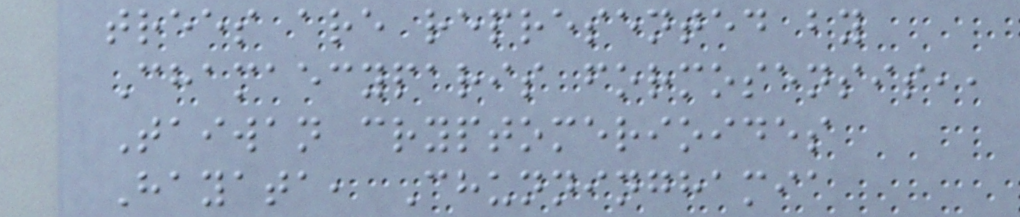trees are represented by
Chamaecyparis formosensis,,
Taiwan cryptomerioides
Hayata, Chunninghamia
